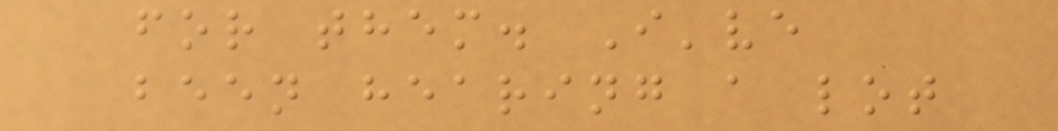for them. I've
been hearing a lot
